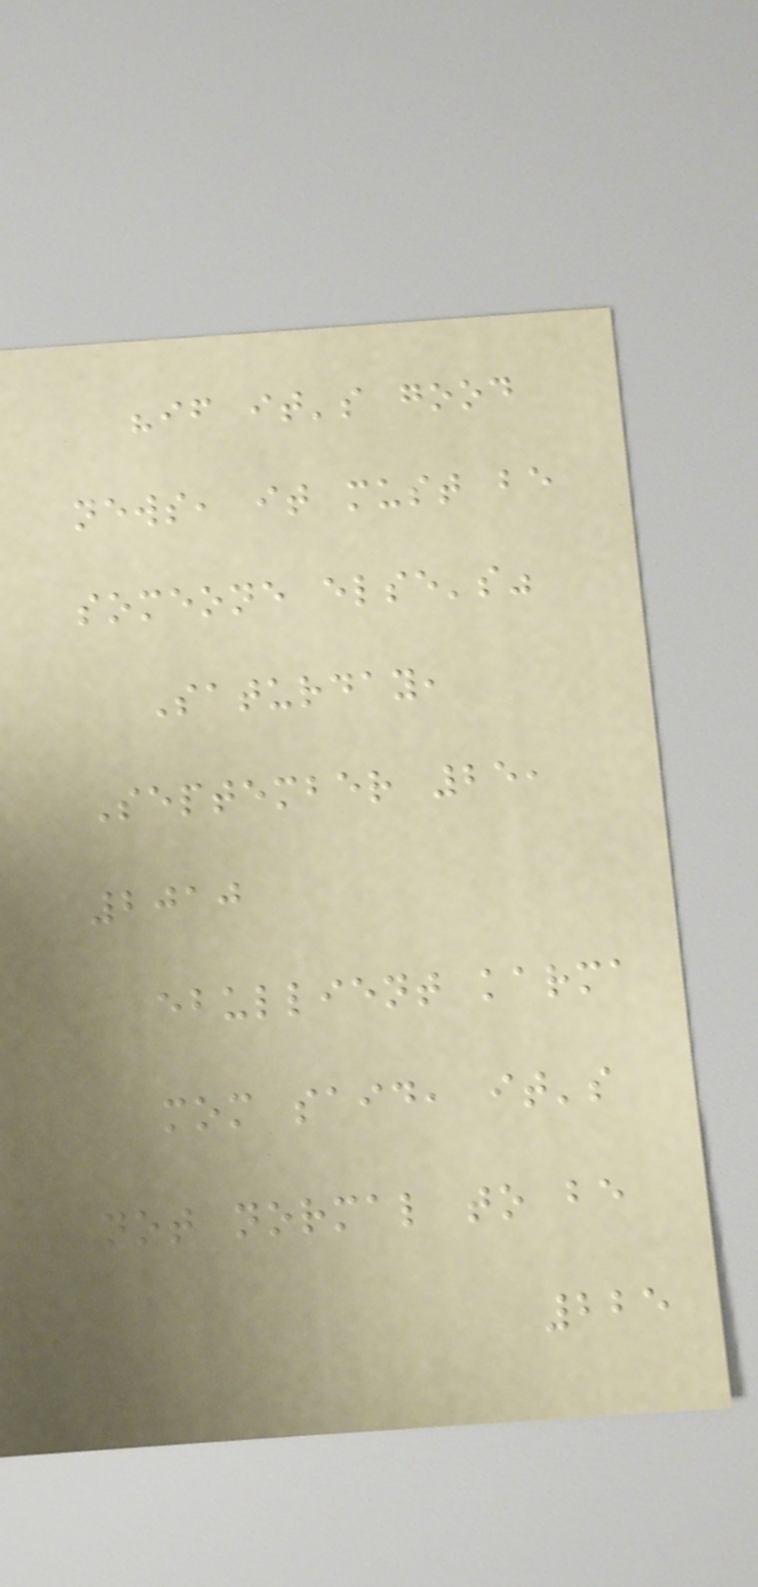"if it's good
news, it must be
someone else's"
Saturday,
September 25,
2010
ebullient karma
mom said, it's
not normal to be
225
